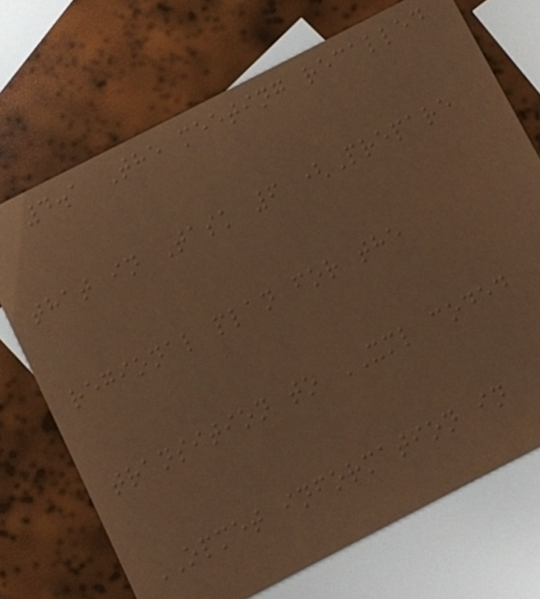4.1 The meeting recalled
that in Task 6 (Prepare
regional plan for the
transition to XML coded
OPMET information in
